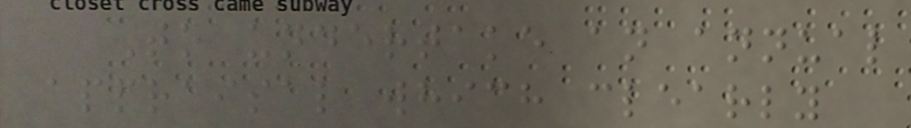To undertake an annual
appraisal which clearly
